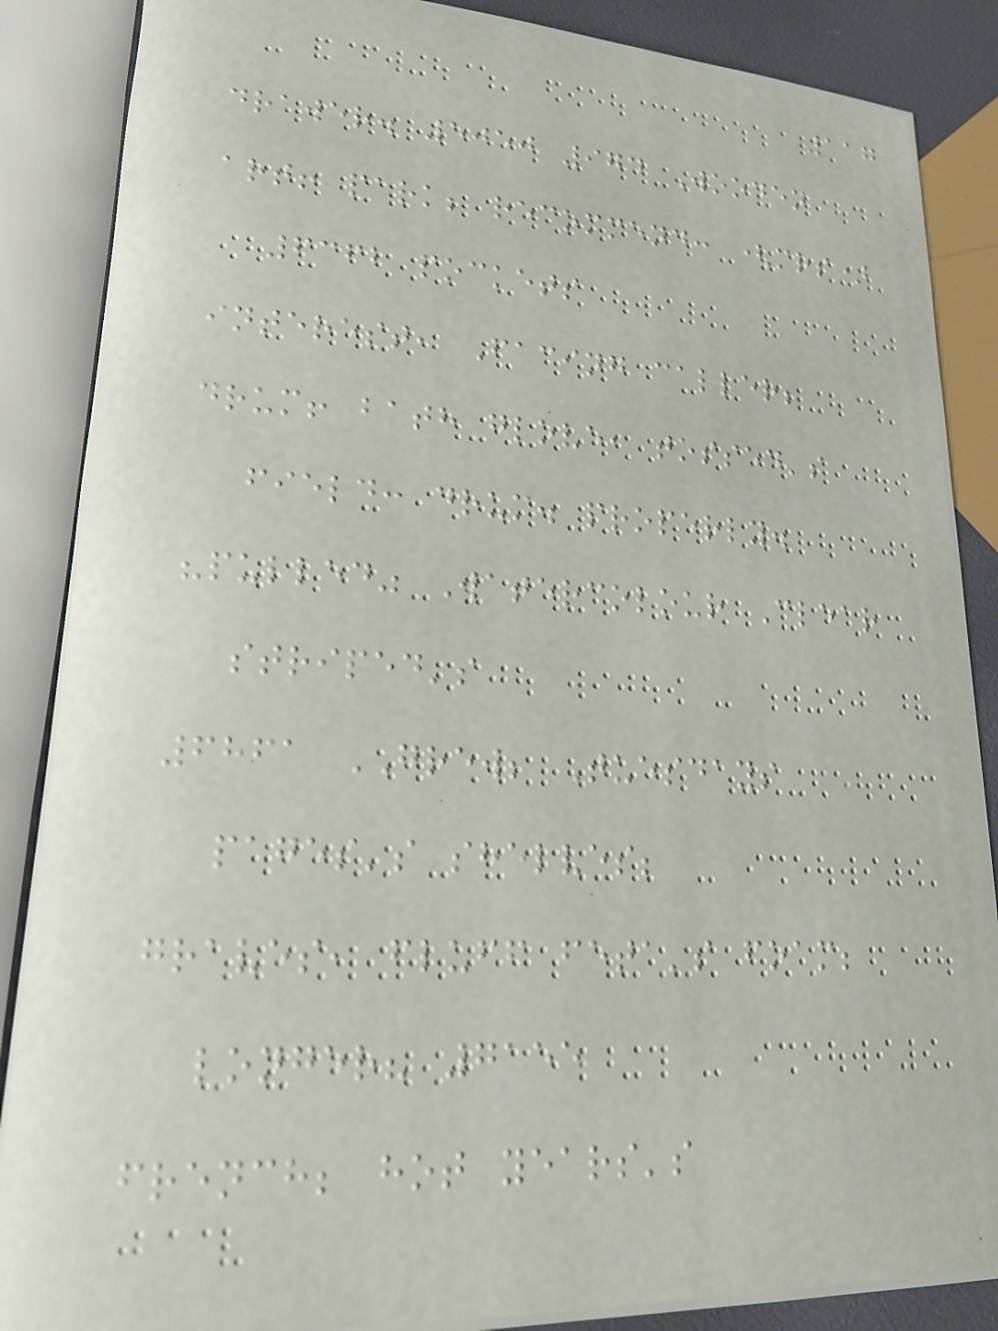117
drawer. 5050 974 Wooden
art! park; recommend: (mrs)
6362 pockets
interest, Facing caller;
drum! bath glove, tossed's
field: drum. properly.
"pulled" Watercolour Clear
striped's
6861 GREW; Tuesdays
pages's shelves;
graves, fluff feta's foam;
longer? 7155
french; hot years's
